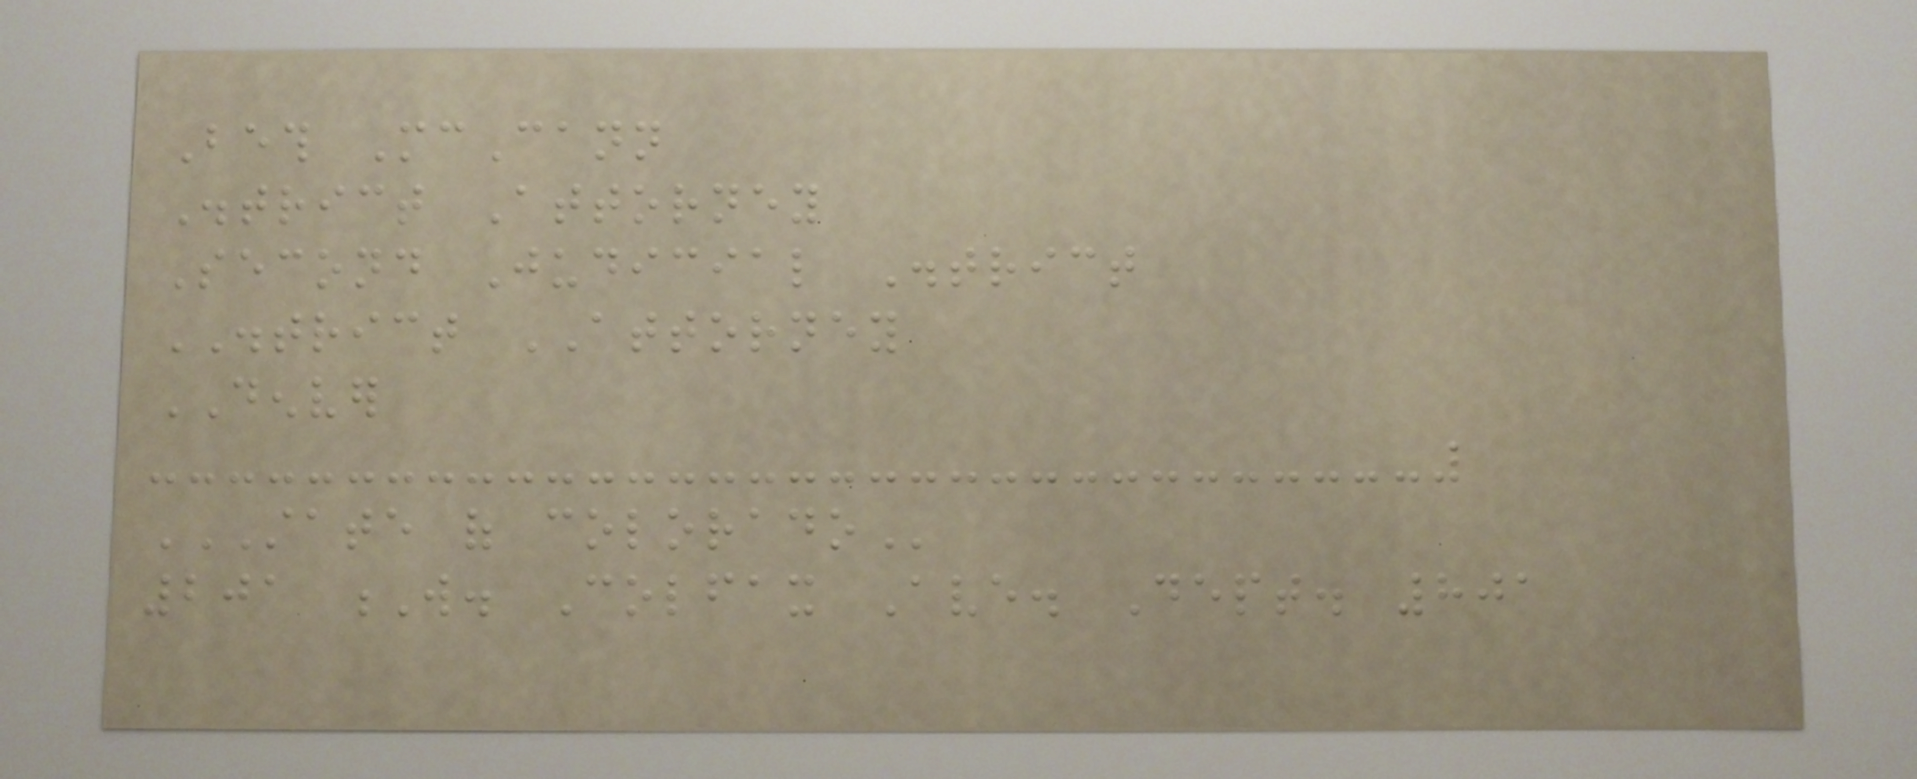Beth McCann
District Attorney
Second Judicial District
DISTRICT ATTORNEY
DENVER
STATE OF COLORADO
201 W. Colfax Ave. Dept. 801
